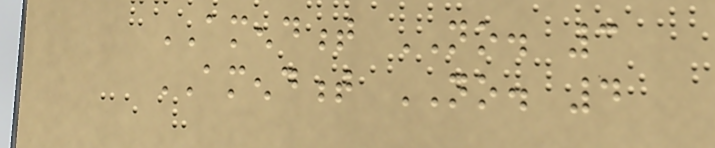AMENDMENT NO. 3
AMENDMENT NO. 4
